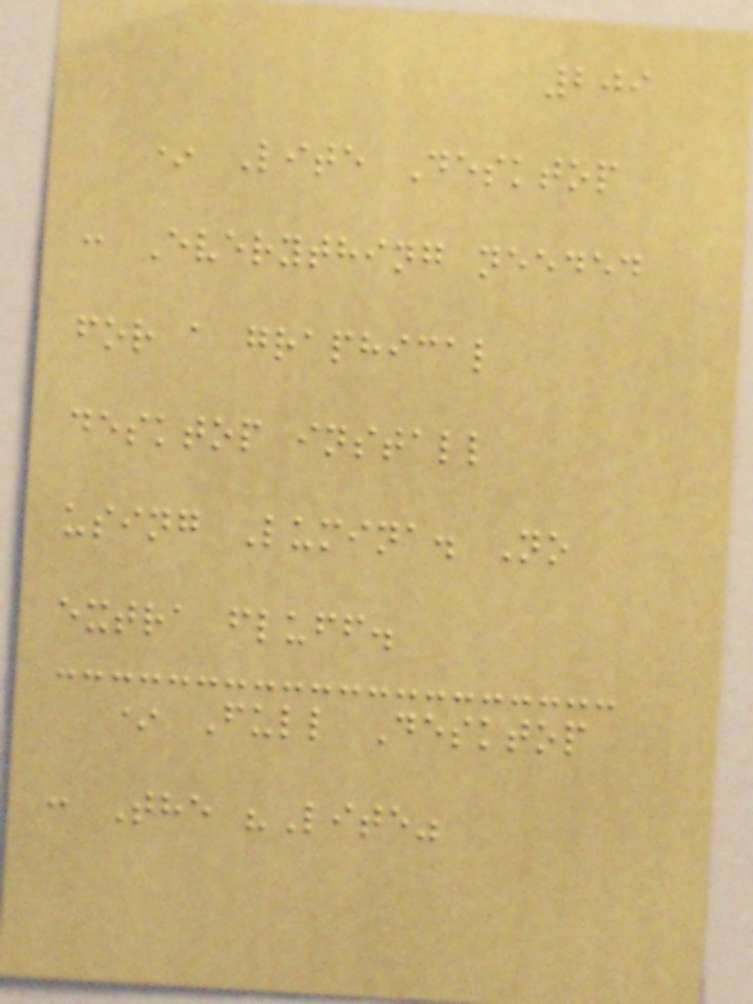209
* Lite Desktop
: Everything needed
for a graphical
desktop install
using Lumina. No
extra fluff.
* Full Desktop
: The "Lite"
